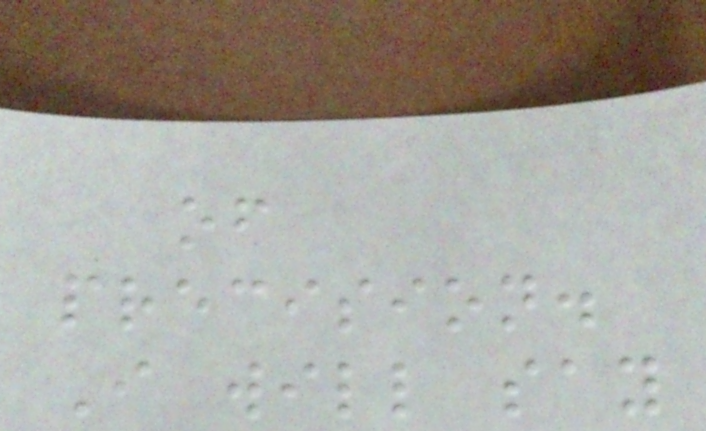of
precision.
I will say
